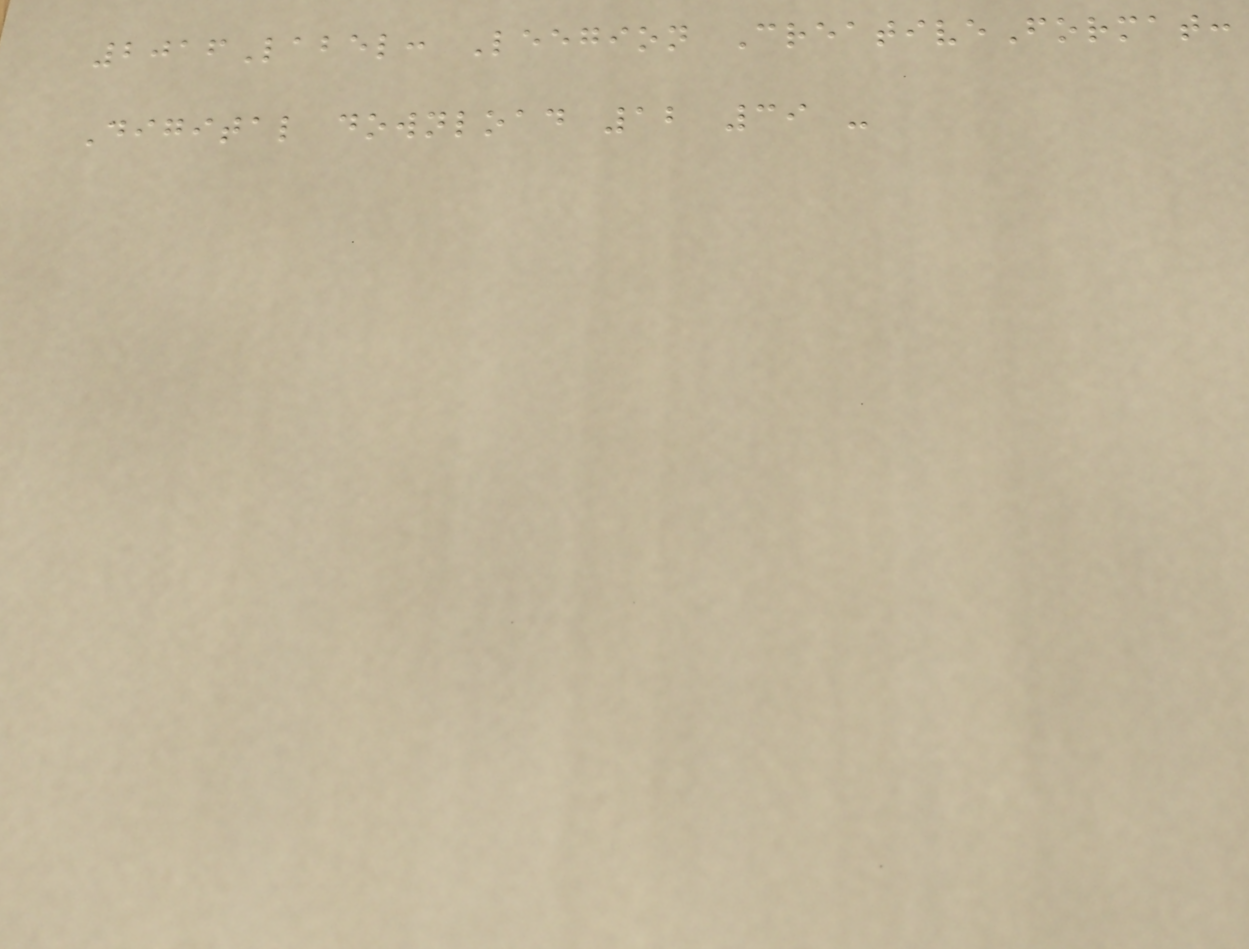2016Label: Leegion CreativeFormat:
Digital download 12 39 -
